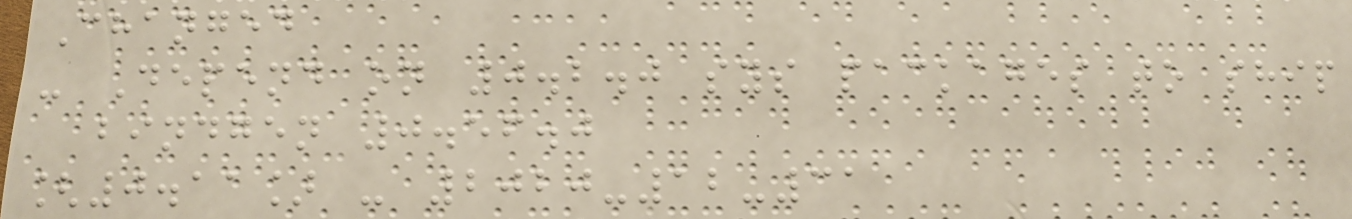Changed
- Depend on 0.2.0 sys packages to ship
bindgen 0.56.0
[0.11] - 2020-12-31
